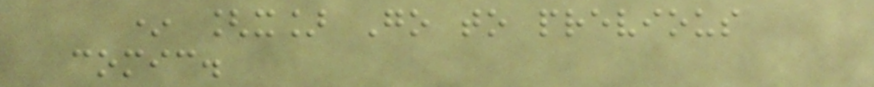* [x] Go to previous
comic.
